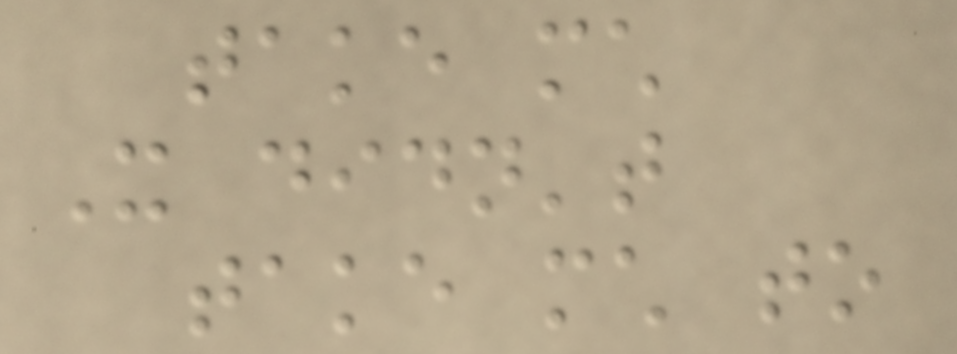take much
It didn't
take much to
